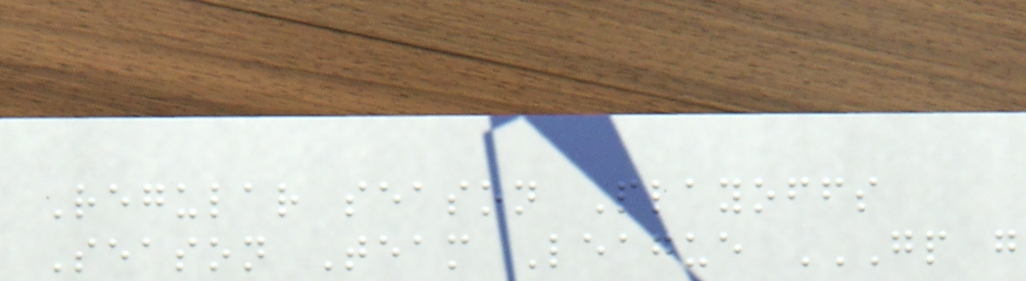Regular season Playoffs
Season Team League GP G
